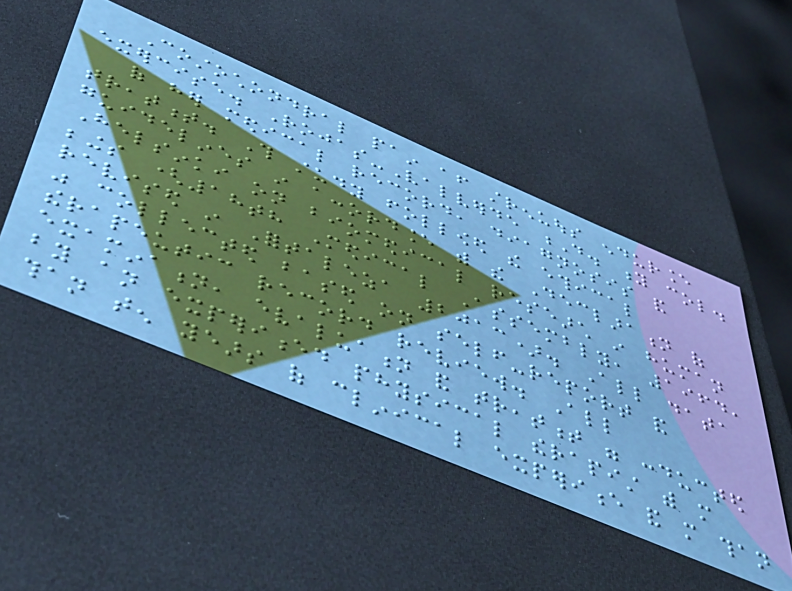Costochondral pain after strenuous endurance
exercise. Rojas-Valverde D. y col.
of her medical record, diagnosis and
treatment. This study followed the ethical
guidelines in accordance with the Declaration of
Helsinki on biomedical research in human
beings (18th Medical Assembly, 1964,
revised in Fortaleza 2013). All data
was collected based on self-report and
therapeutic record review. All
examination, evaluation and treatment were conducted
by an experienced physical therapist with more
than ten years of clinical experience and more than
